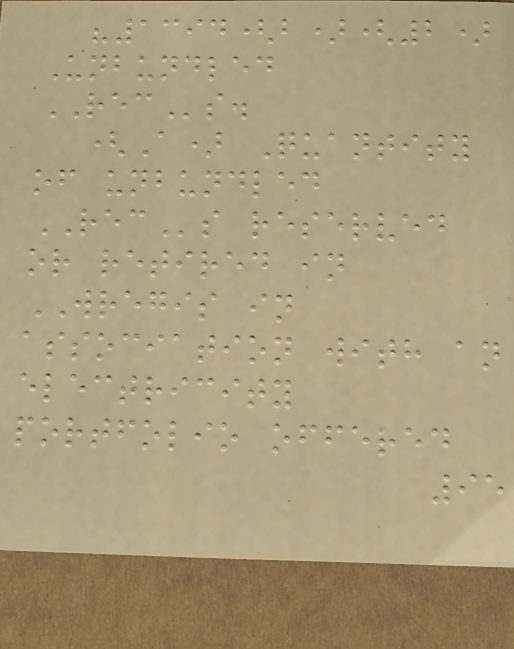"1394(b)(2)
Unbundled
RECs.
(A) Quantity
of unbundled
RECs reserved
or retired in
WREGIS in
association with an
electricity
portfolio offered
95
